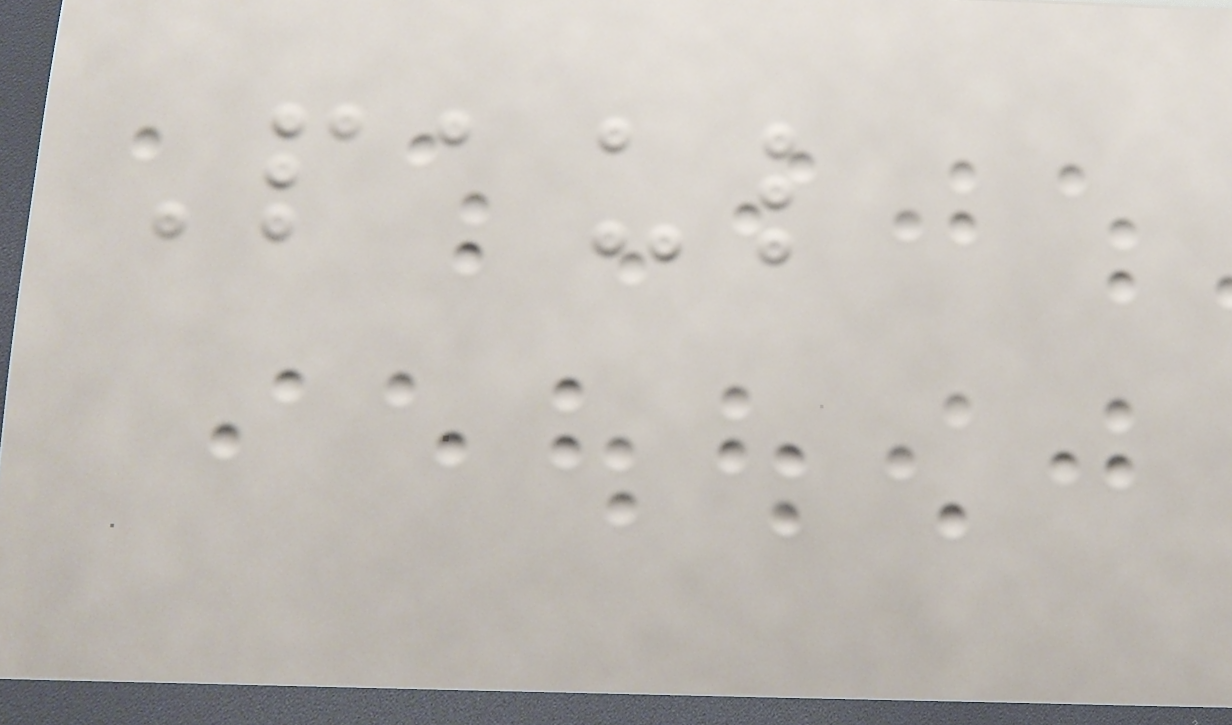Paul
